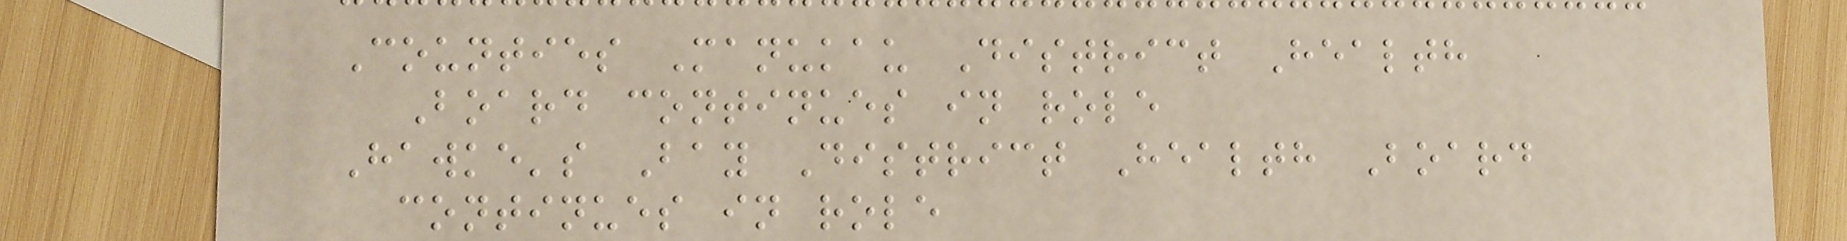Counties Manukau District Health
Board continues in role
Hawke's Bay District Health Board
continues in role
